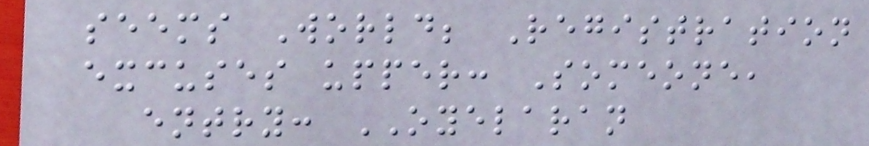seems World; Registration
excuses upper: Someone,
entry: OYELARAN
